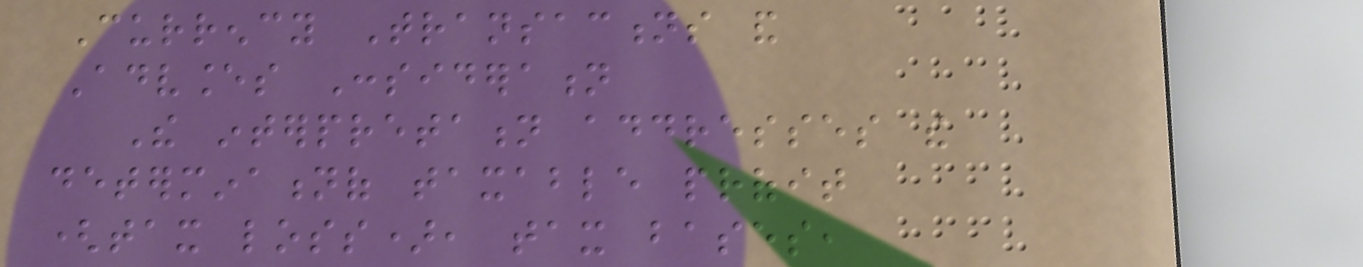Currency Transactions and
Advances Consideration
The interpretation addresses the
determinationof taxable profit
(tax loss), tax bases,
